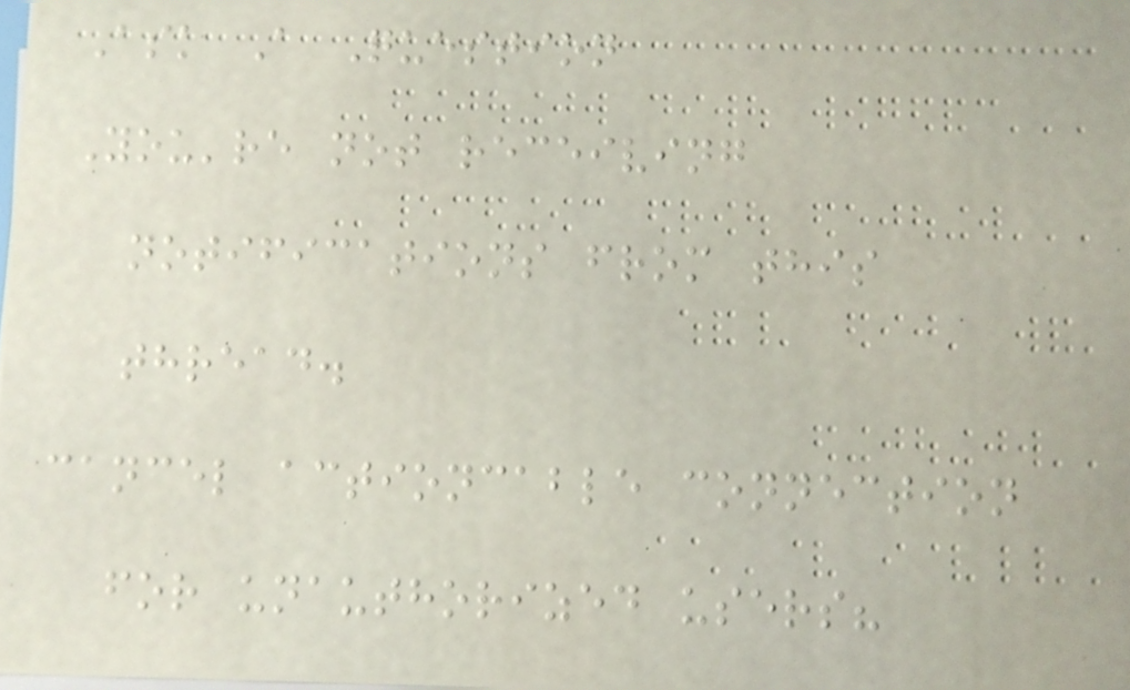Ask A Question
You're not receiving
notifications from this
thread.
cancel actioncable connection
for unauthorized users?
